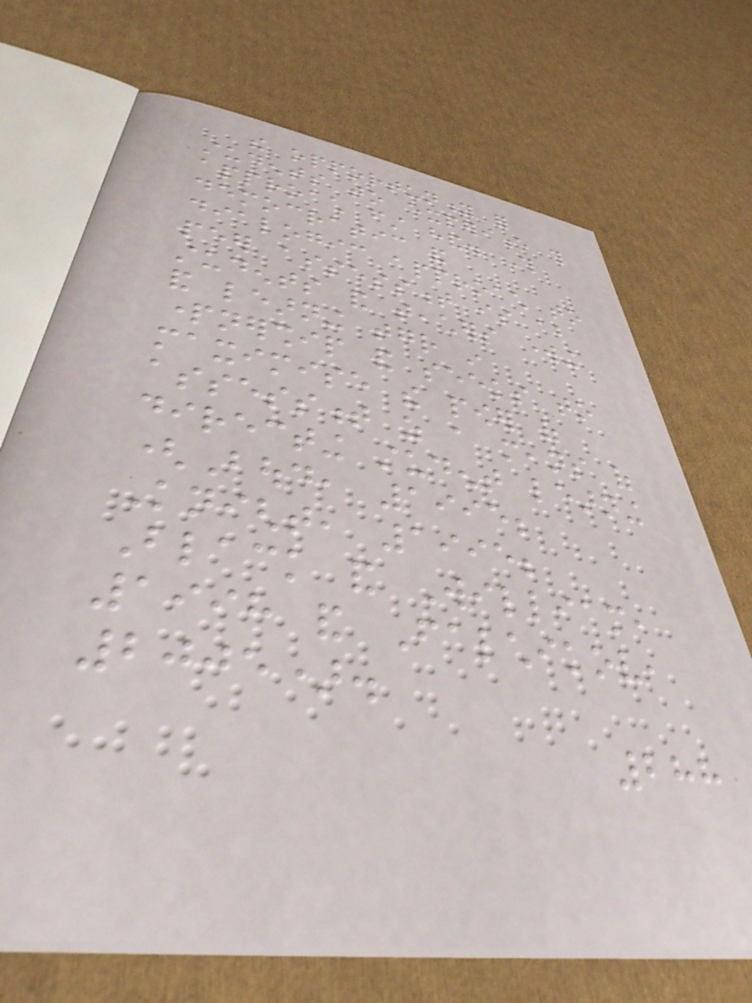the opportunity for
students to experience this
approach first hand. This
democratic and
dialogic approach to
peer assessment is about
students and teachers working
and learning together in
partnership and seeks to
maximise the power of
assessment as a means of
directing student learning
(Boud, 1995;
Knight, 1995;
Black and William,
1998 and Falchikov,
2005).
288
